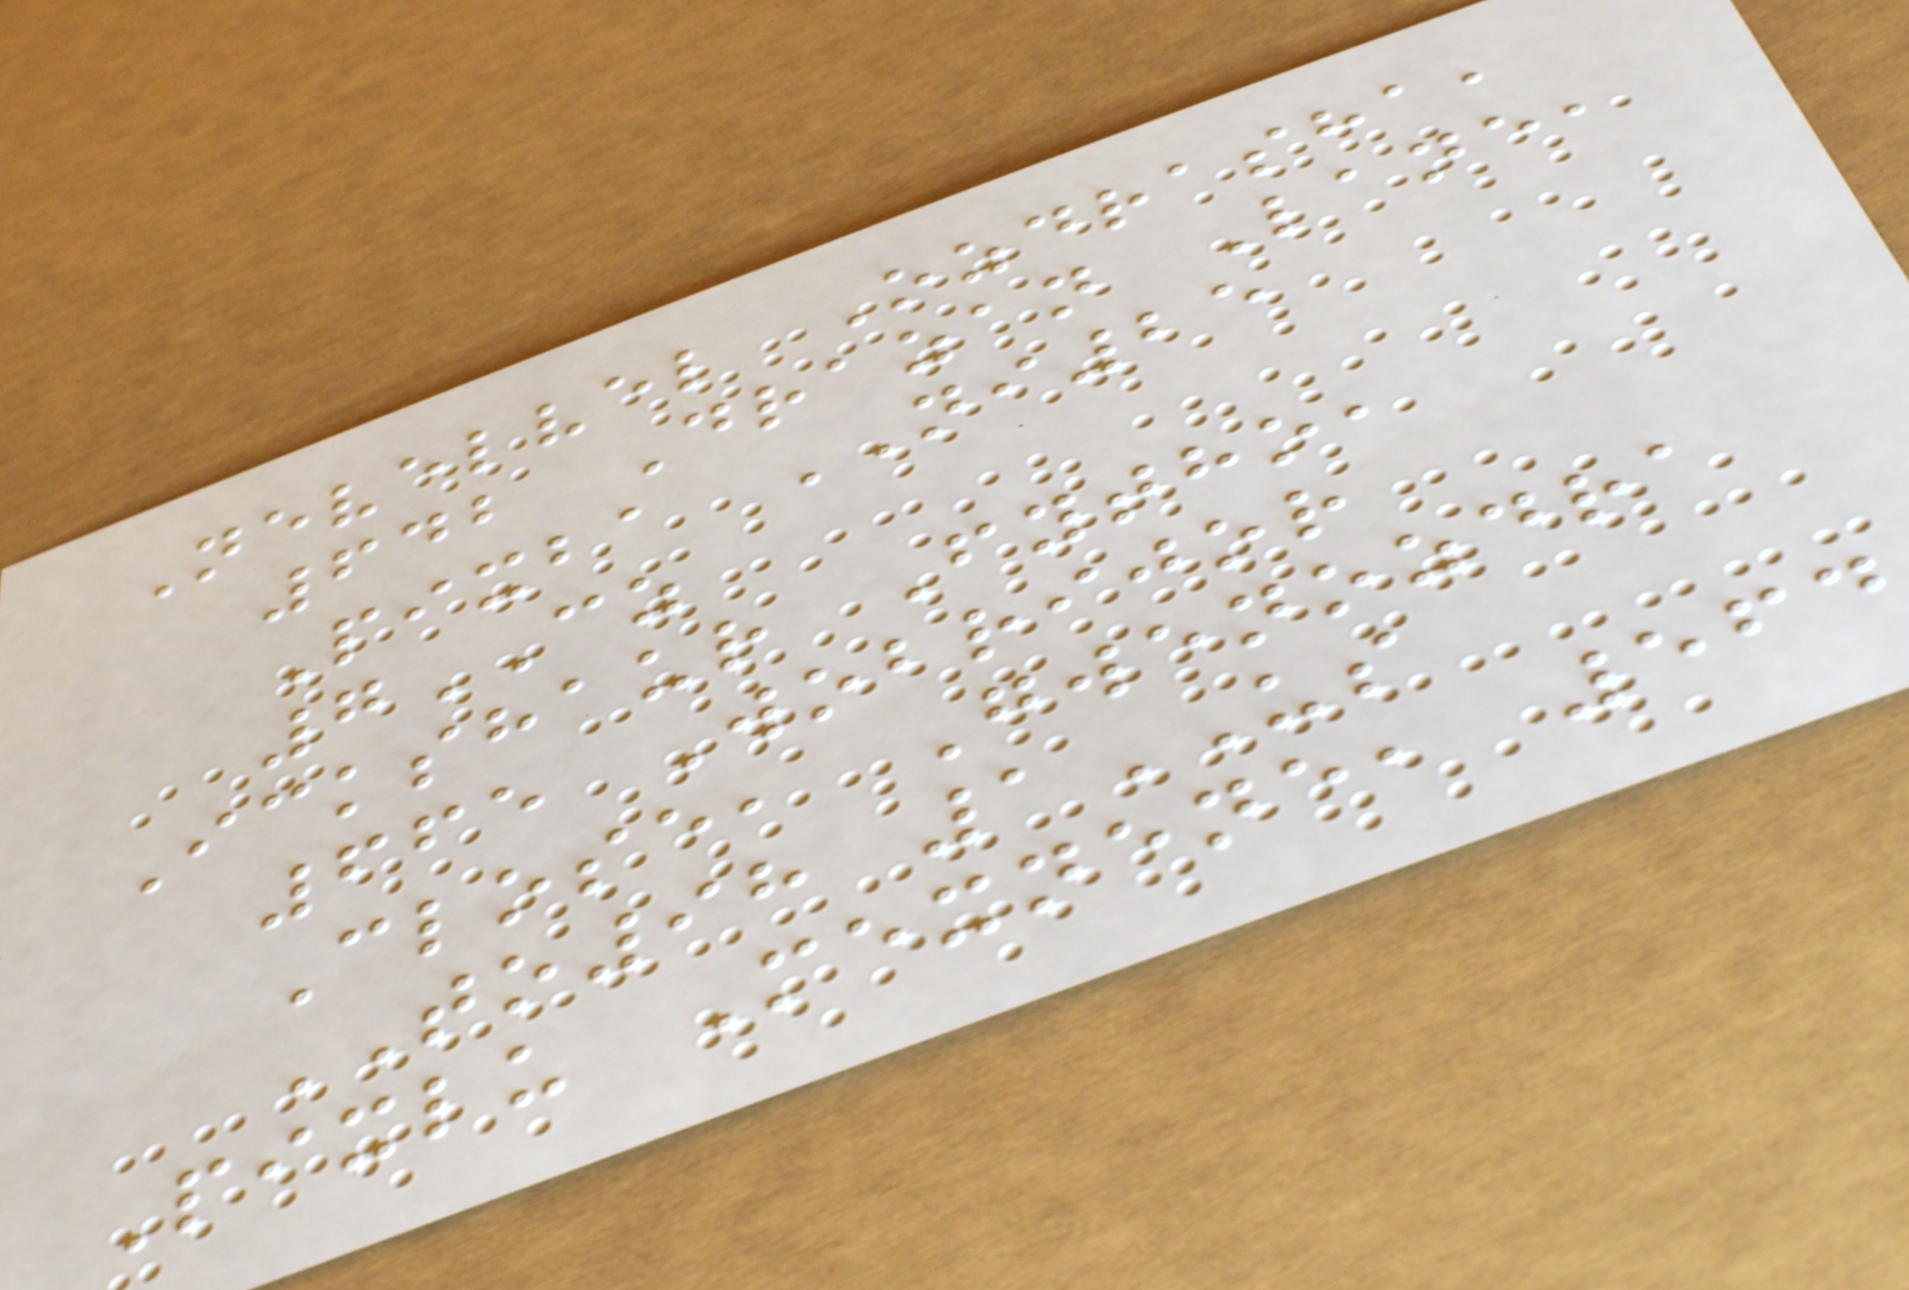Nevelvel Ozdrasha,
642 Drazan Lane,
Pixba NI25
7CZ
Ickshaur Fytho,
665 Wobrijor
Close, Gwenozdra
TO98 1US
Pixlu Mexnene, 564
